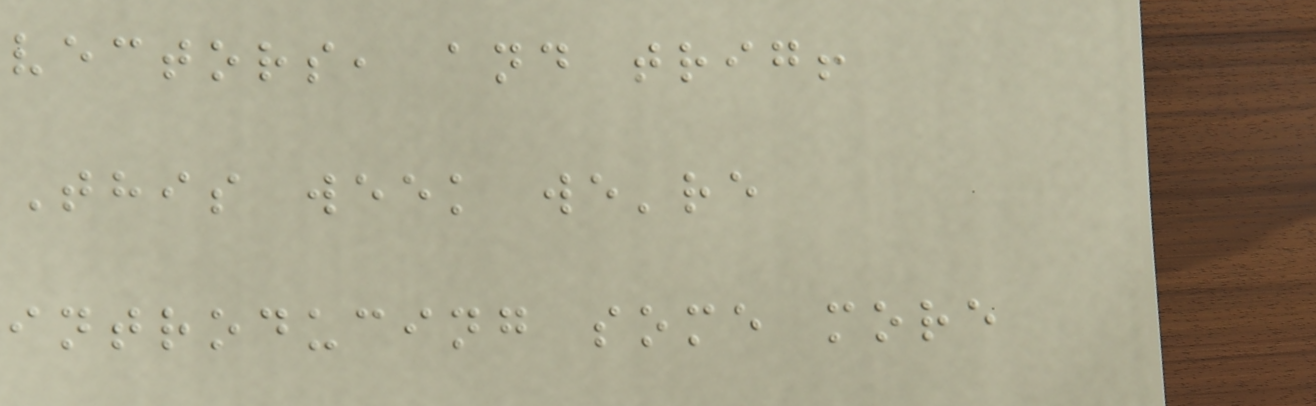vectors, and trig!
This week we're
introducing some more
